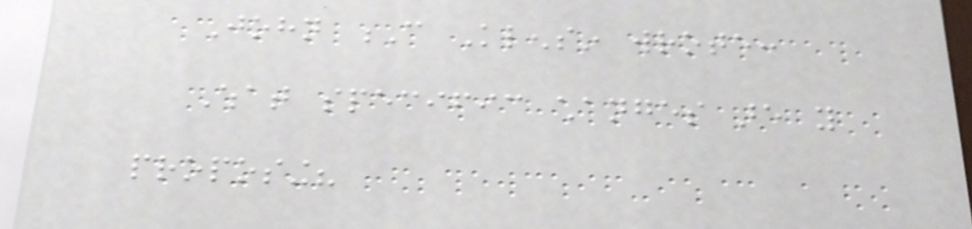John C Klensin wrote:
What specific changes are you
proposing?
